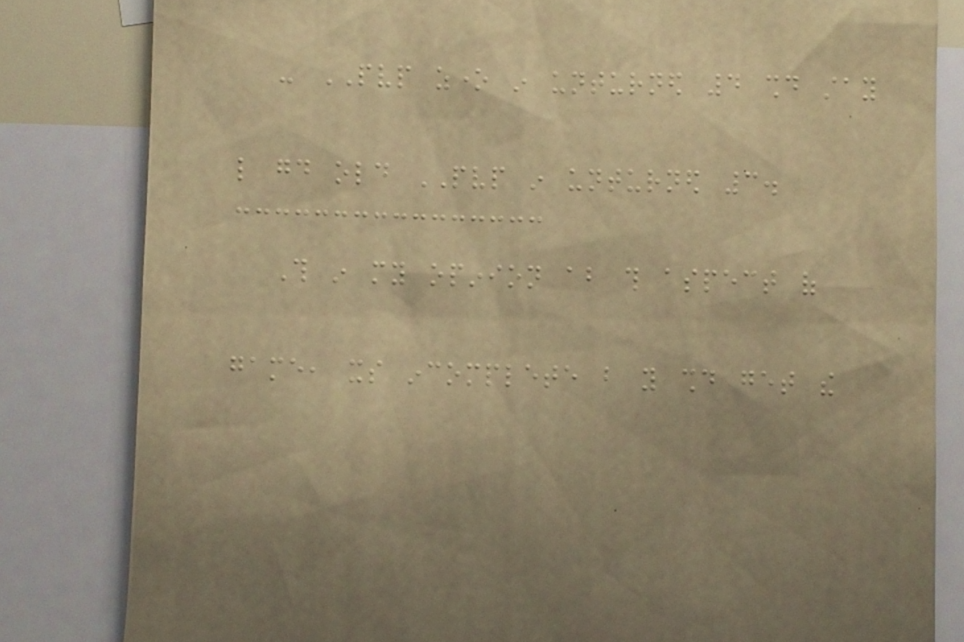- PVP zone in unturned 4 should stay
like good old PVP in unturned 3.
This in my opinion about this aspect of
game, its incomplete but you should get the
